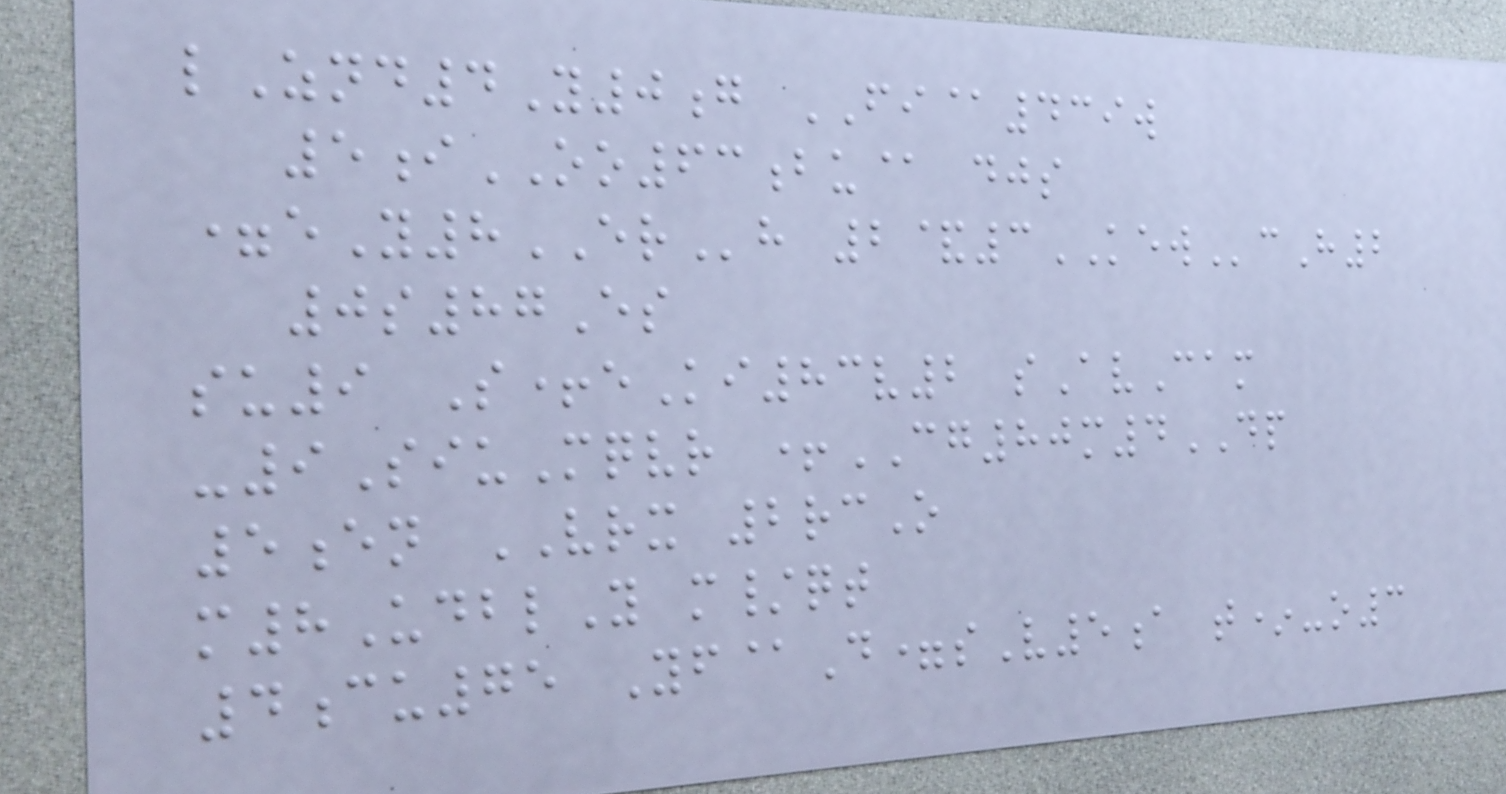lZnd4Y0g FI@439w
5iOO63bu@ djs
=eY8ERh 2&3KEWcH2
0s87Es
su9 S+eKi83v2 sAvCam
-9SiuMqvr +CG80m4DP
5en VRX 2rcO
m8UdblY m/qt
4cu75 Yf@D=sV5a t*-o3
